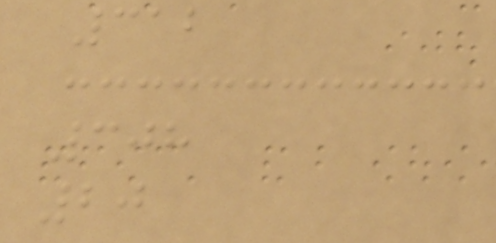312
308
20
